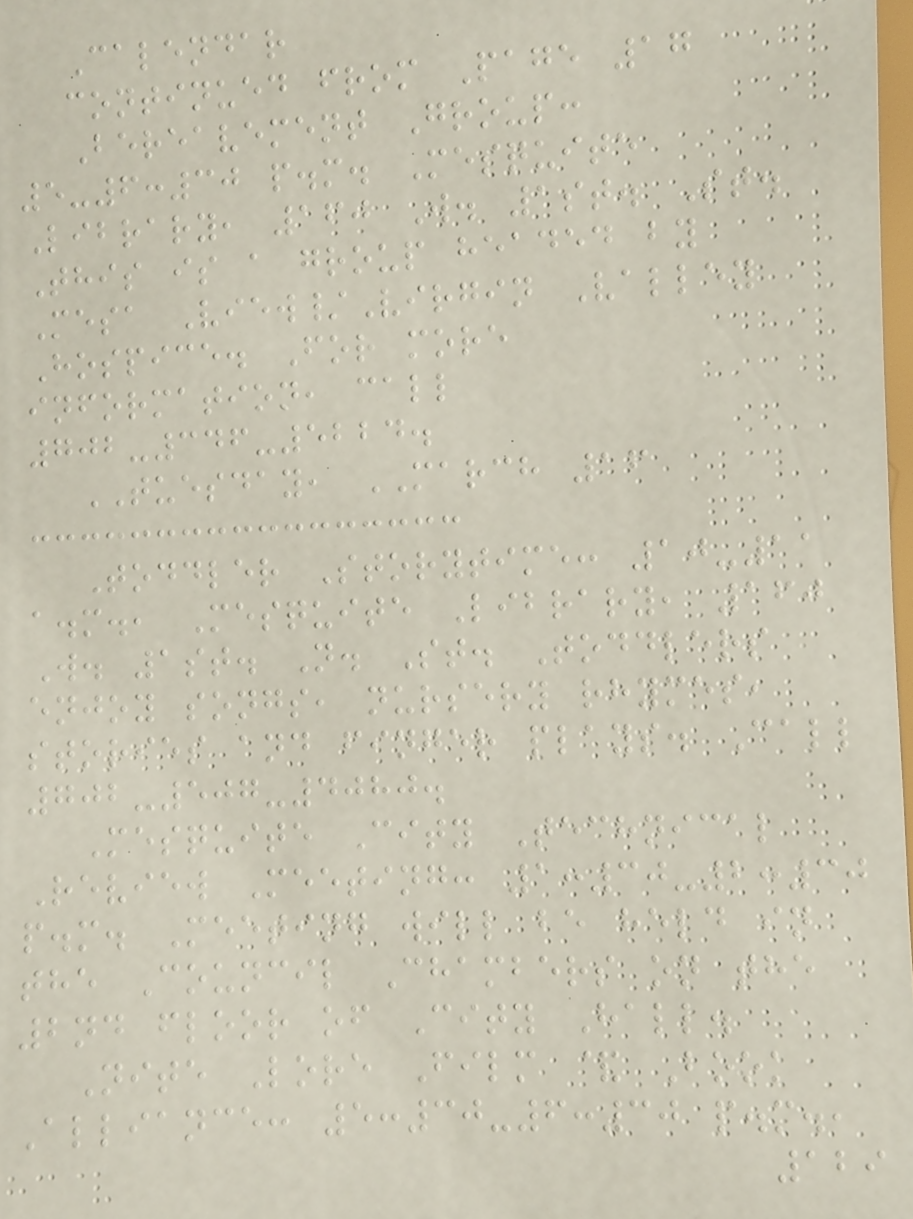Calendar
continued from Page 17
Bereavement Group:
5-6:30 p.m. Mesquite
Library, 160 W. 1st. St.
This is a group headed by
Mesa View/Virgin Valley
Hospice. For more
information, call
702-346-5224.
TUESDAY, MARCH 16
Toddler Storytime: 10-11
a.m., Mesquite Library, 160
W. 1st. N. St. Toddlers
enjoy songs, nursery rhymes,
stories and finger plays. Call
702-507-4080.
Mesquite City Technical
Review Meeting: 1:30-2:30
p.m. Meeting will be held in
the Council Chambers on the
2nd floor of City Hall.
Nite Lore Film & Book
Alliance: 5:30-6:30 p.m.,
129
